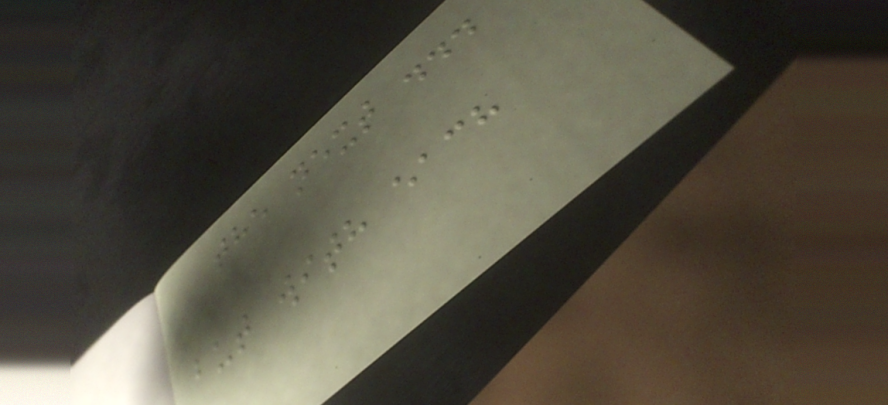the next ...
but with each
